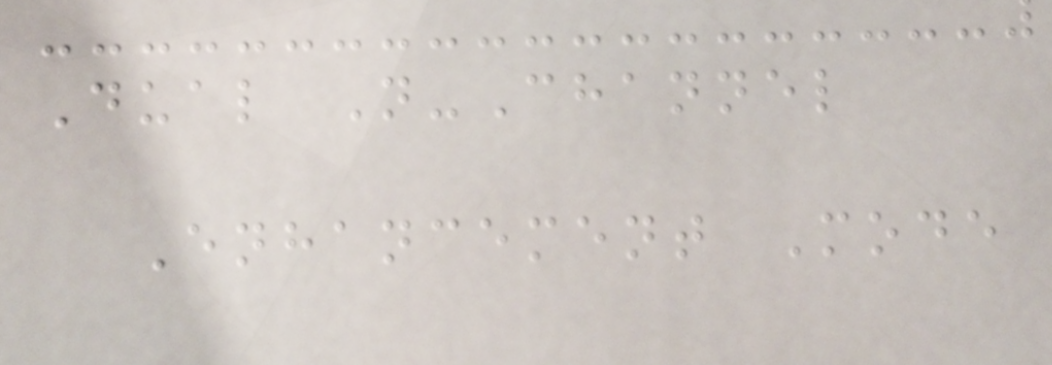Dual N-Channel
Enhancement Mode
